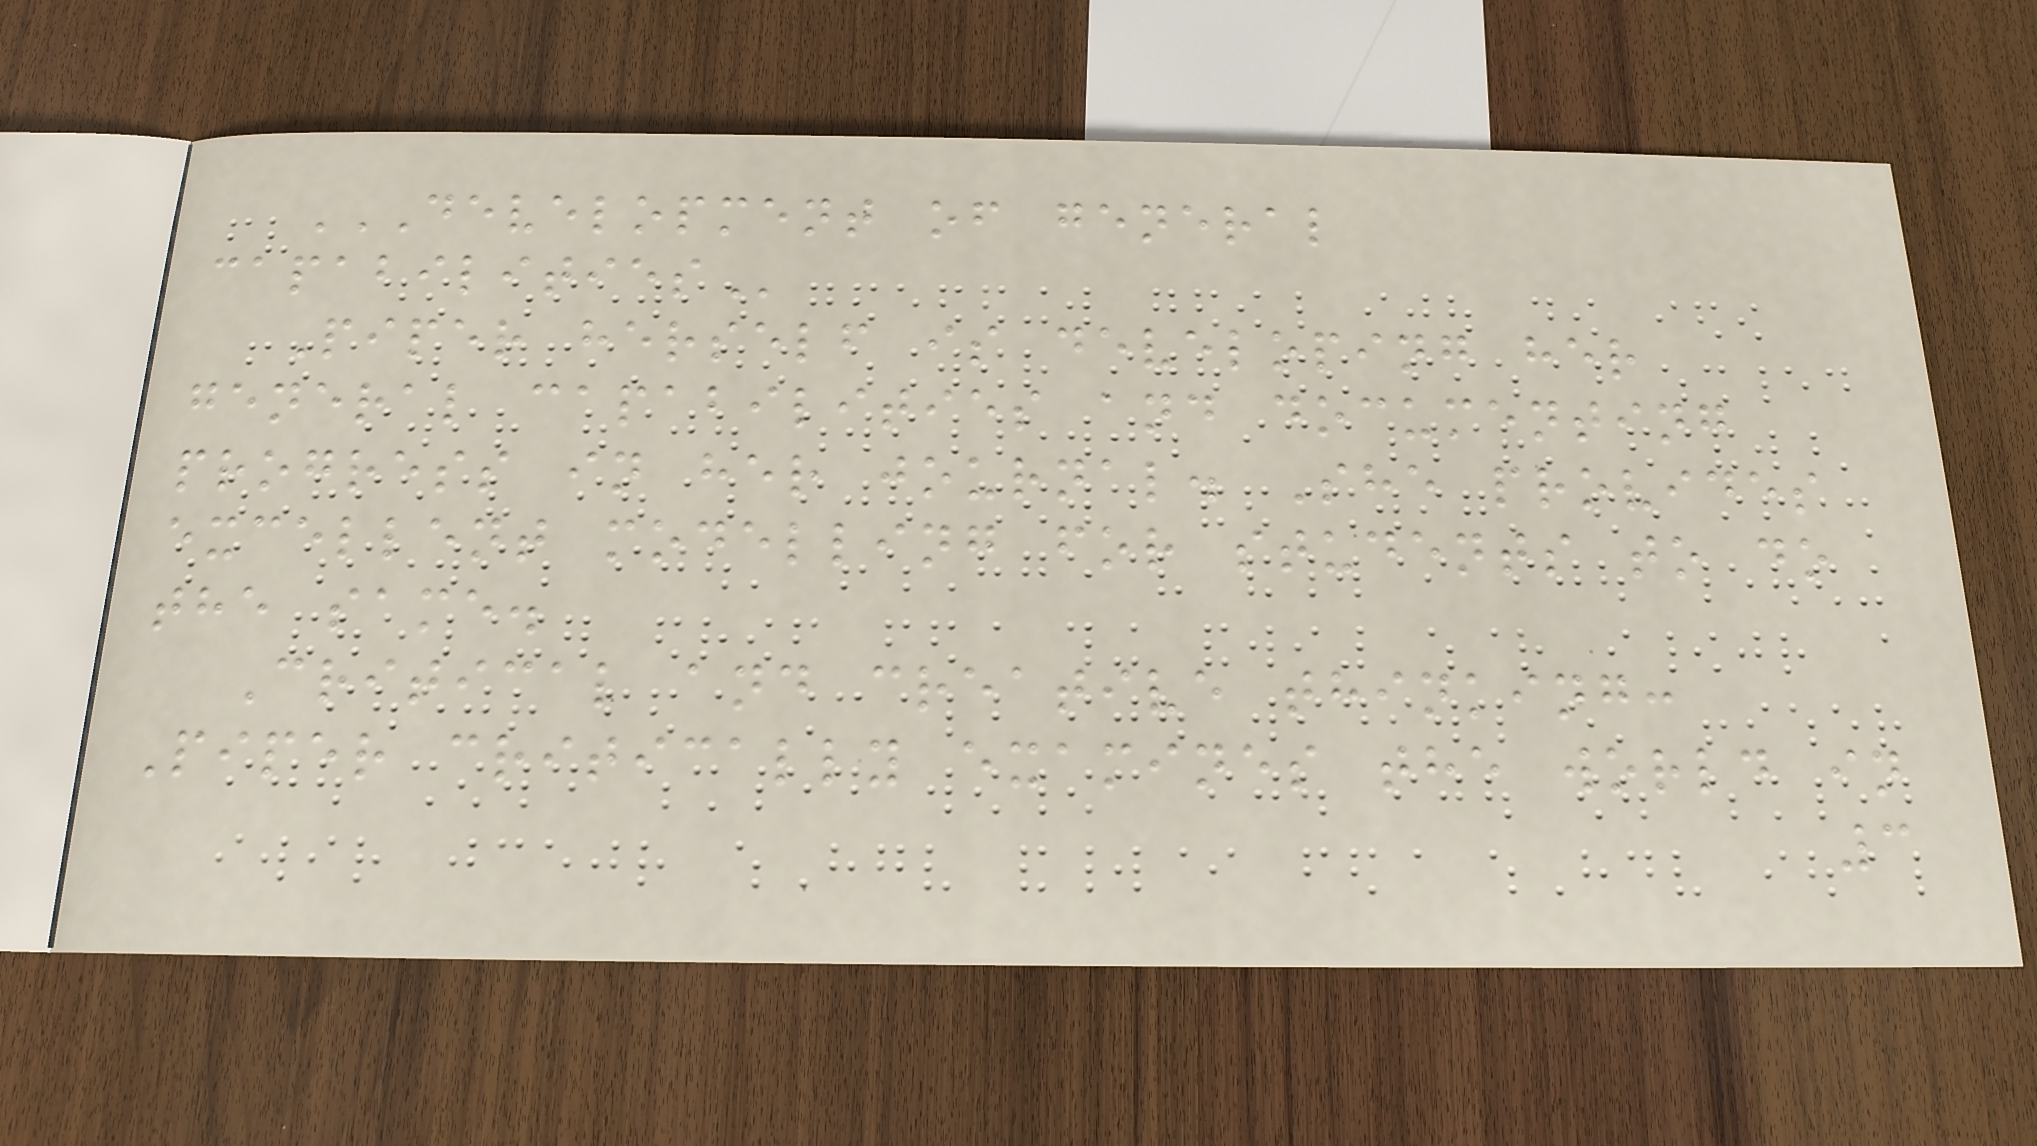DEVELOPMENT OF GENERAL
CAPABILITIES
Piper herself is developing her
general capabilities and documenting
progress in her journal. She provides
excellent modelling for students to do
the same.
Critical and creative thinking:
Piper critically examines the world in
3
